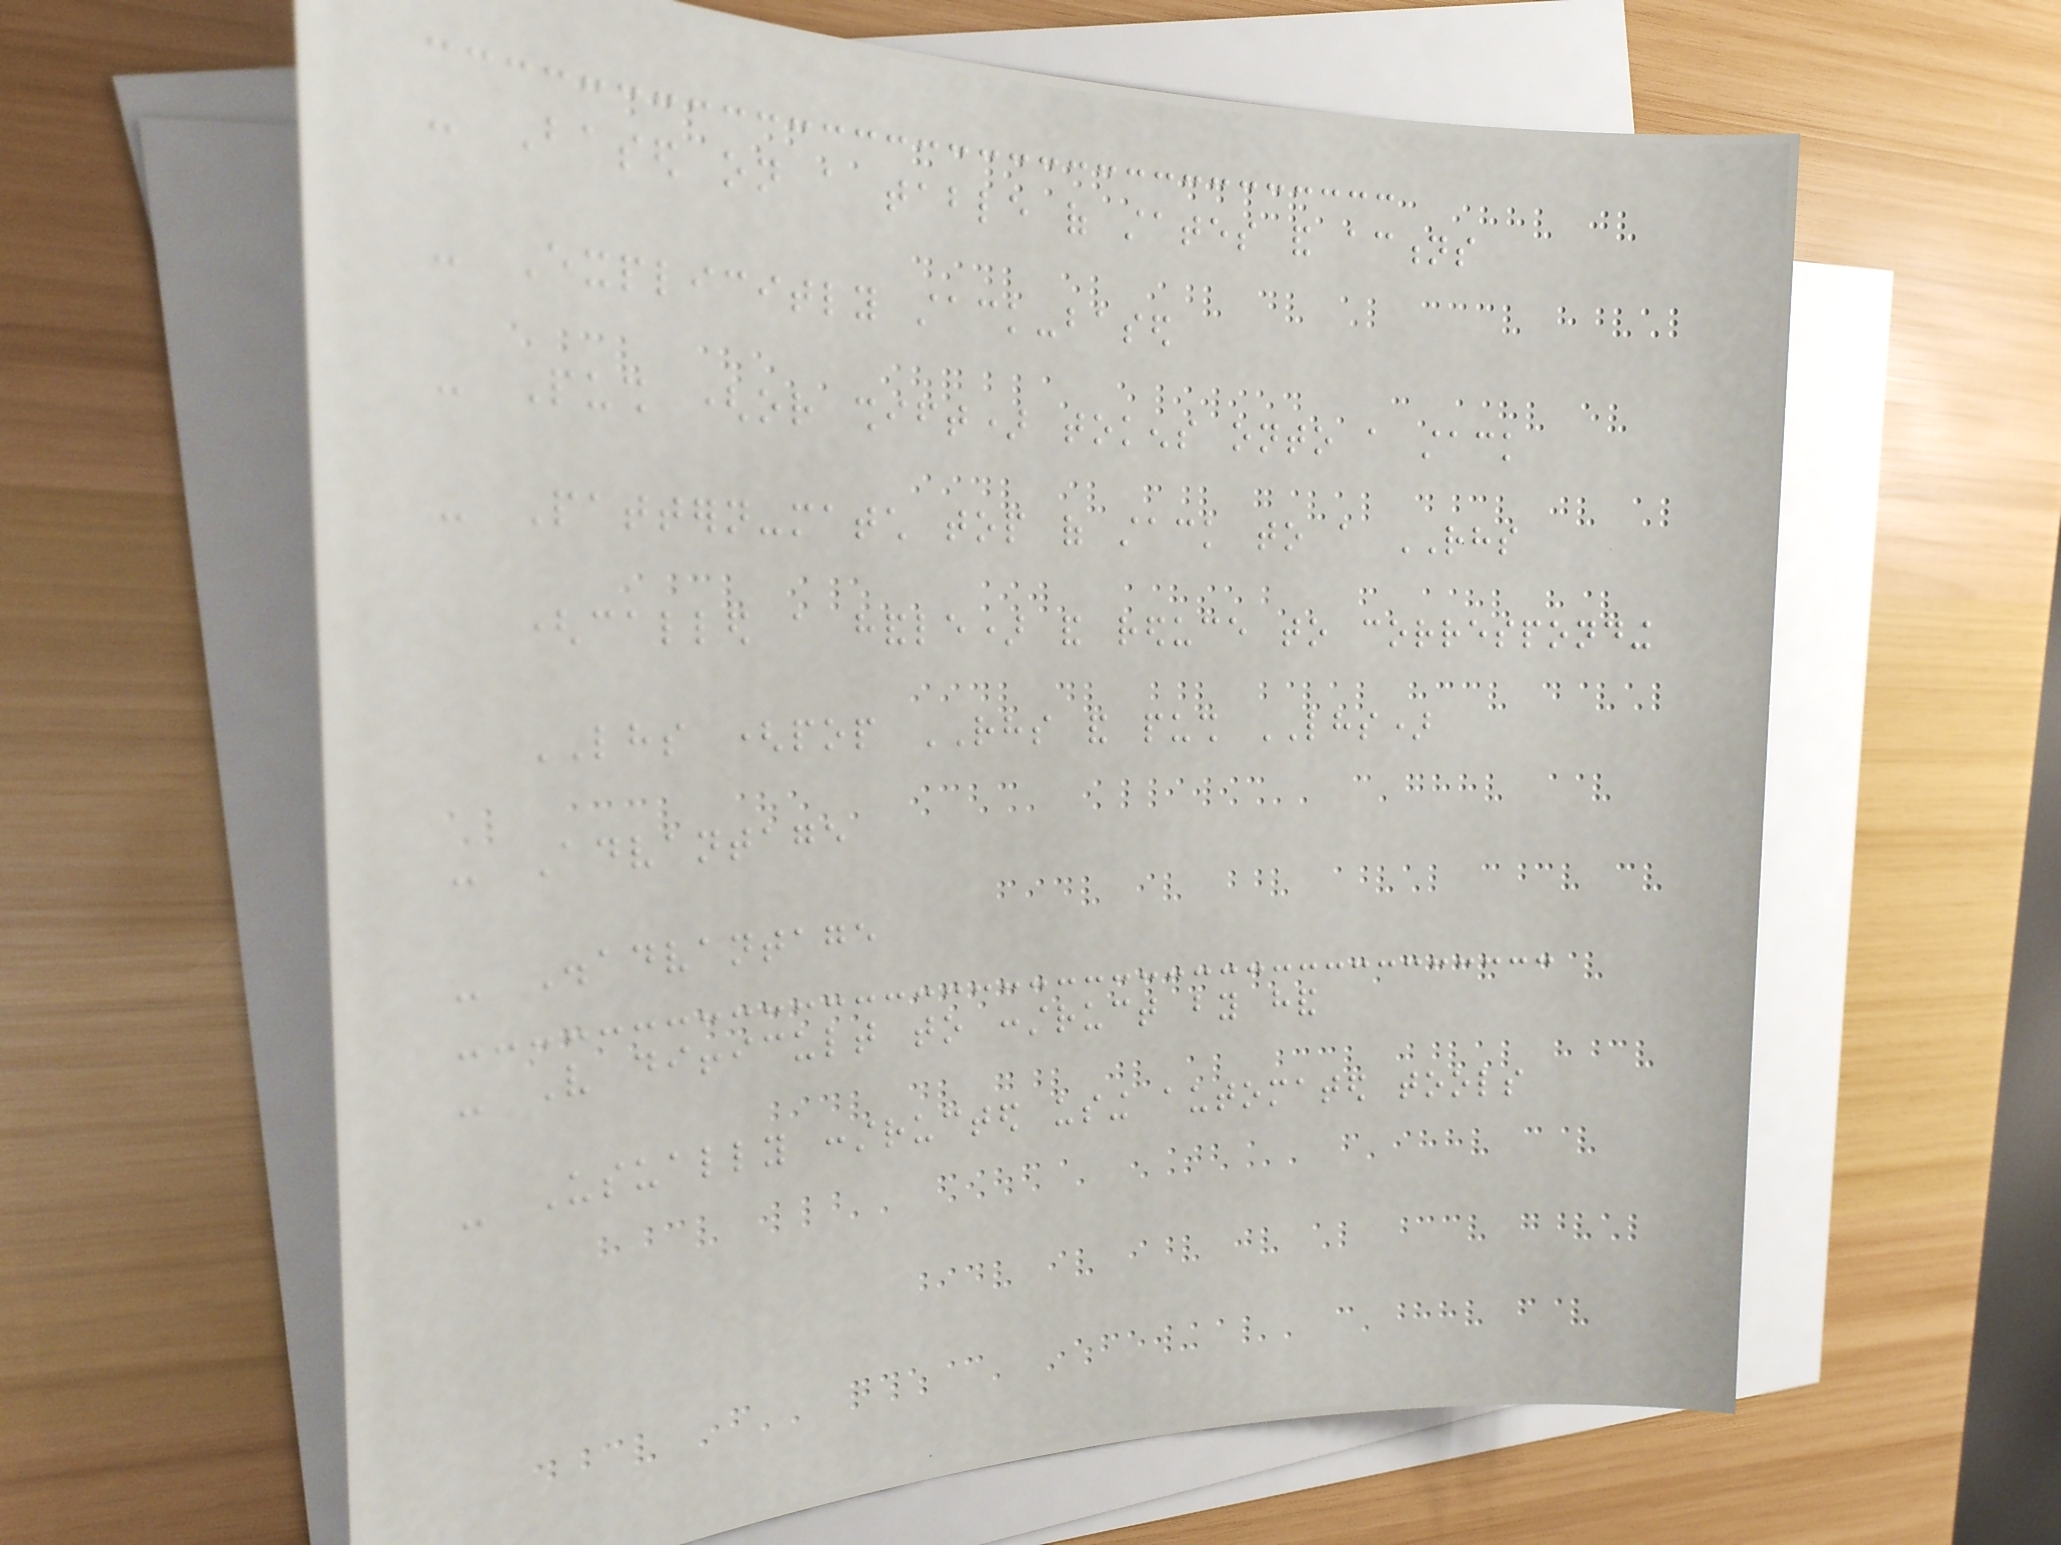- Based on a table of states and actions
- Explicitly stack-based
- Push (or shift) tokens onto a stack
- Pattern-match top of stack to a RHS
(called a handle) and reduce to corresponding
LHS (pop RHS and push LHS)
- Advantage
- Disadvantage
- Very difficult to construct by hand
- Usually constructed using automated tools
